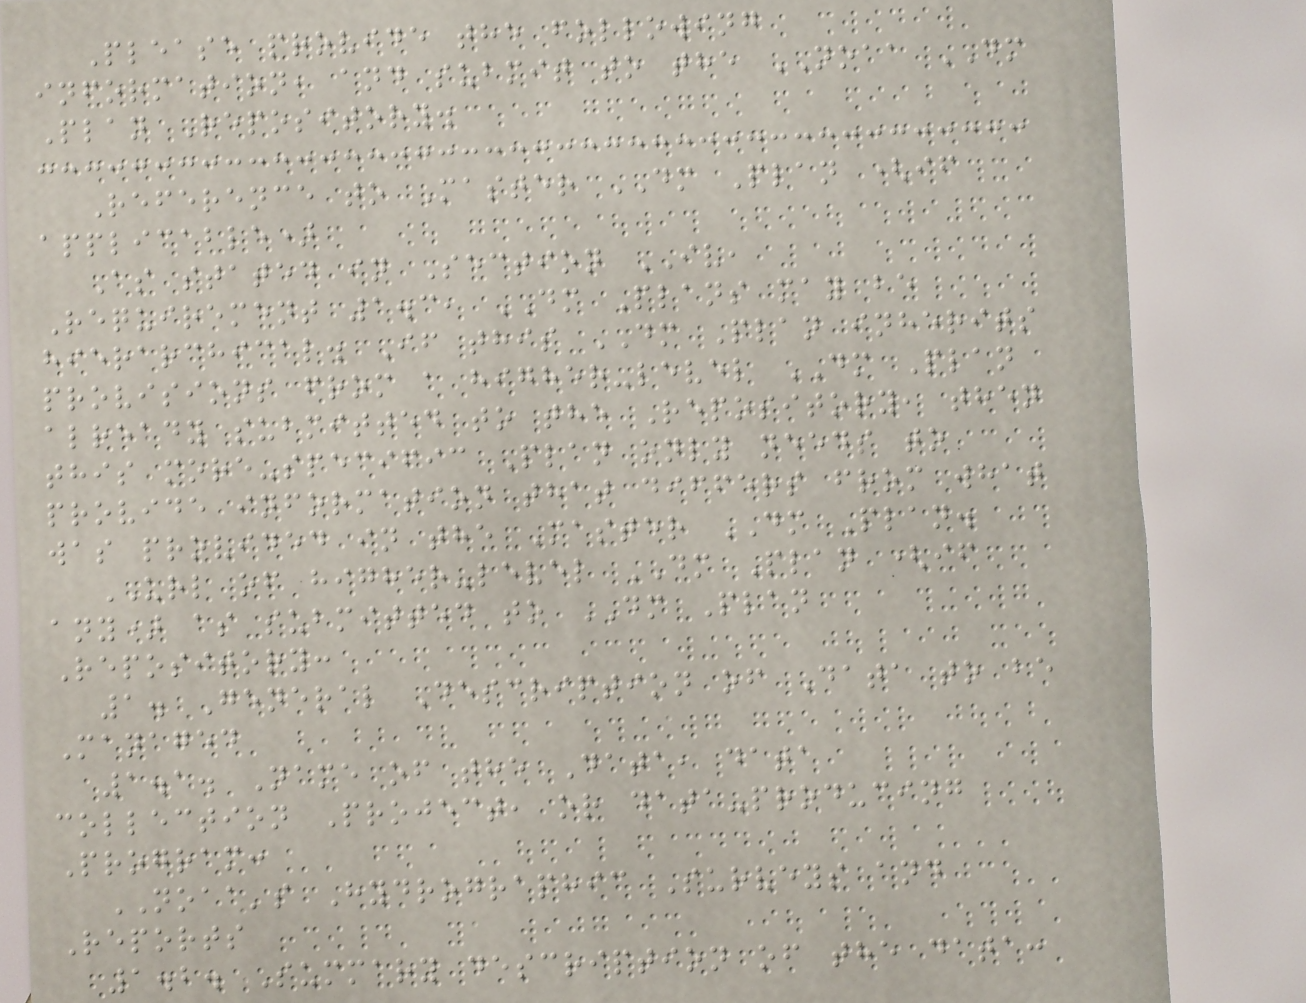Please provide the following
information, and submit to the NOAA DM
Plan Repository.
Reference to Master DM Plan (if
applicable)
As stated in Section IV,
Requirement 1.3, DM Plans may be
hierarchical. If this DM Plan inherits
provisions from a higher-level DM Plan
already submitted to the Repository, then
this more-specific Plan only needs to
provide information that differs from what
was provided in the Master DM Plan.
URL of higher-level DM Plan (if
any) as submitted to DM Plan
Repository:
1. General Description of Data to be
Managed
1.1. Name of the Data, data
collection Project, or data-producing
Program:
NOAA's Hydrographic Surveys and
Reports
1.2. Summary description of the data:
